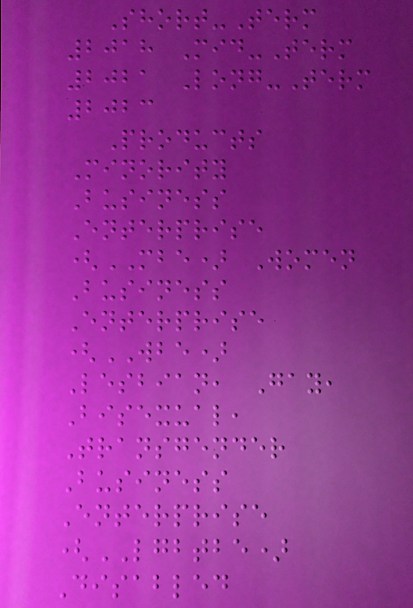Short-Term
2018 Mid-Term
2021 Long-Term
2023
Products
Minority
Business
Enterprise
(MBE) Women
Business
Enterprise
(WBE)
Lesbian, Gay,
Bisexual,
Transgender
Business
Enterprise
(LGBTBE)
Disabled
